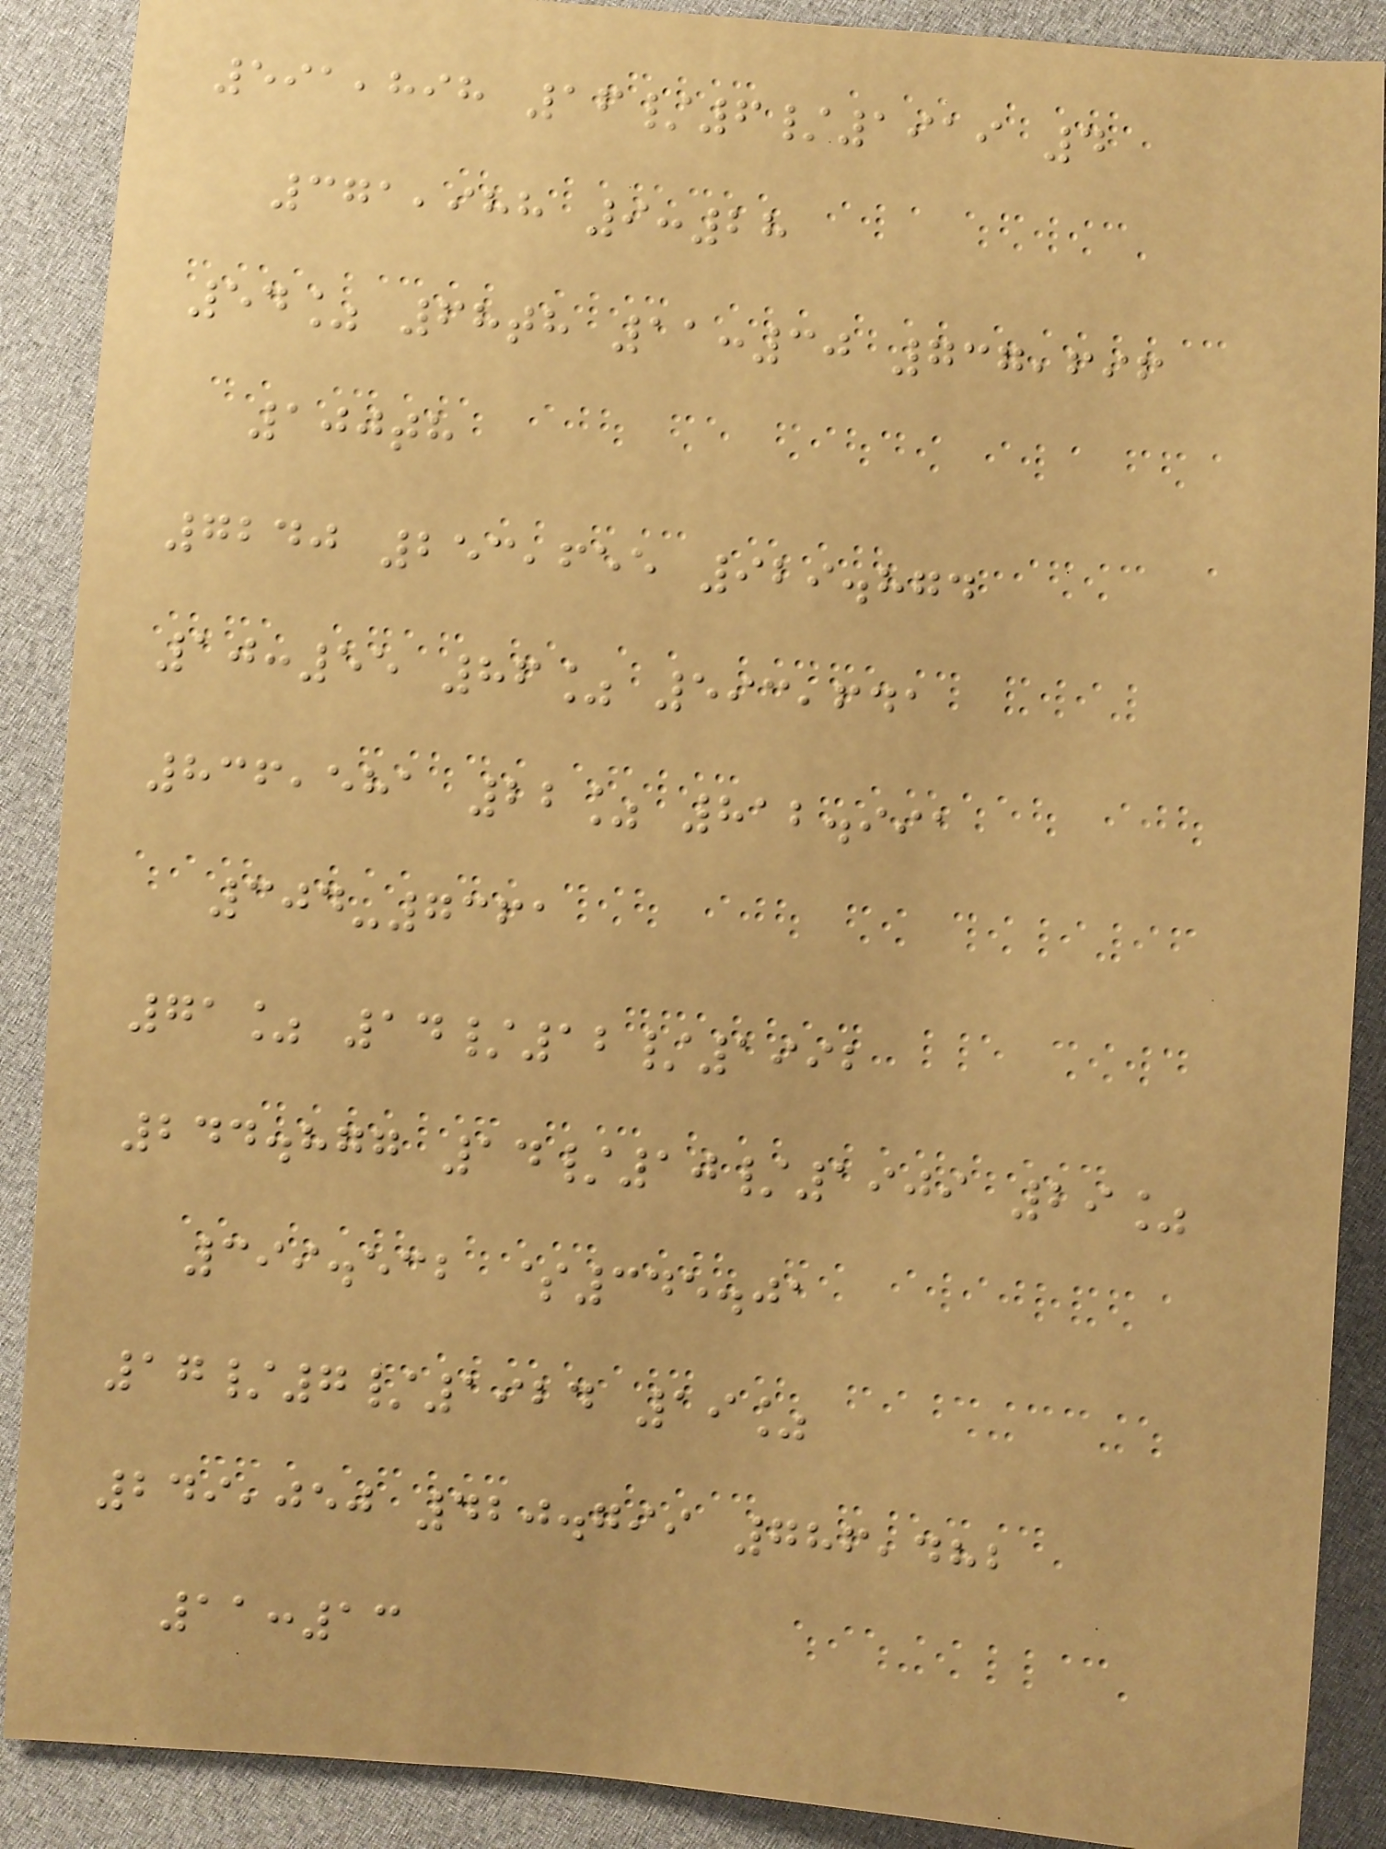591,898 16/6/1919 4
371,988 9:28
54% 68th 11:30 737,696
100th
7240 253,655 929.874
10:55 86% 593,641
836,581 22% 812.991
304-7361
71% 14/12/1992
244.877 14/10/1909 29%
399.532 $345.01
17/7/1924 19%
249,050 420.799 786,482
11:13
